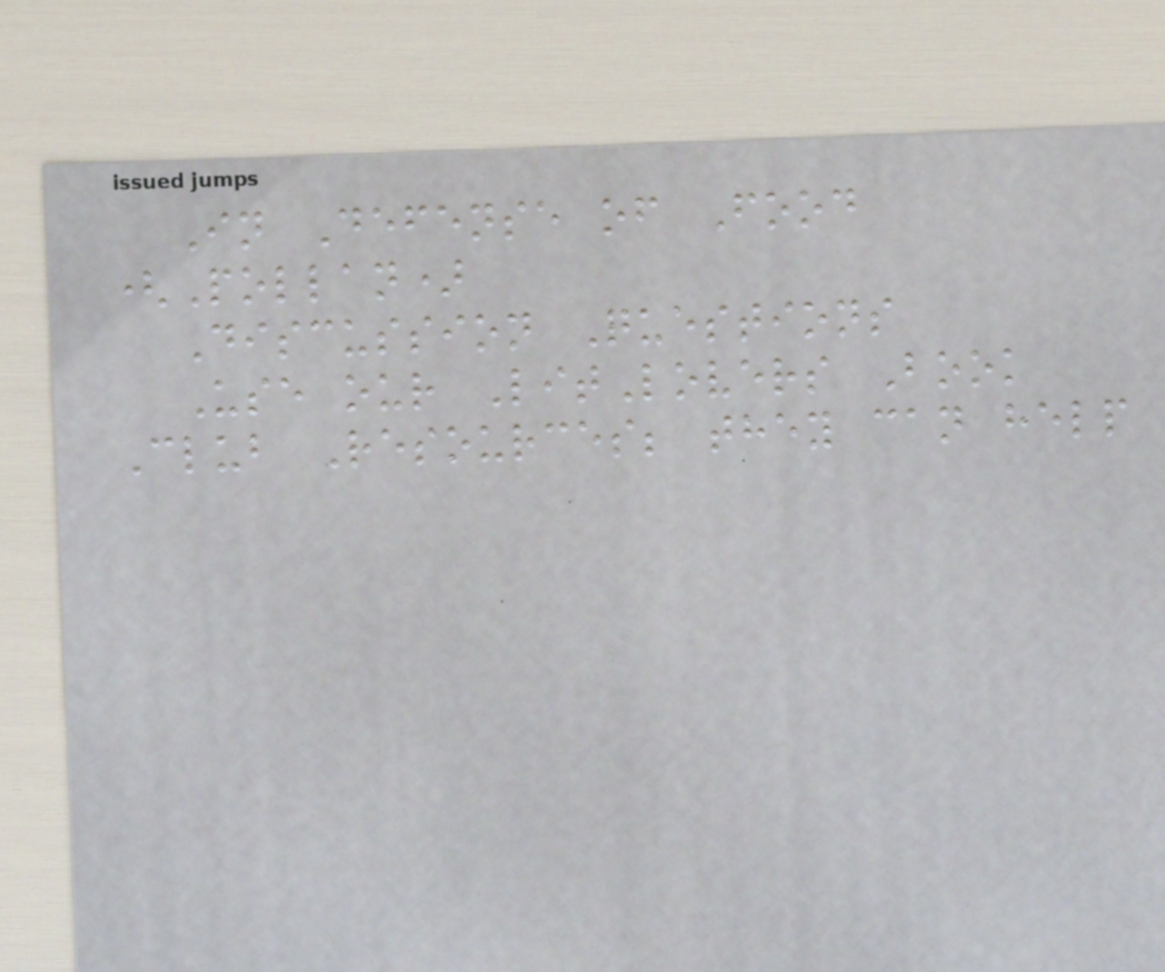In Defense of Food
(Pollan)
Discussion Questions
Use our LitLovers Book
Club Resources; they can help
